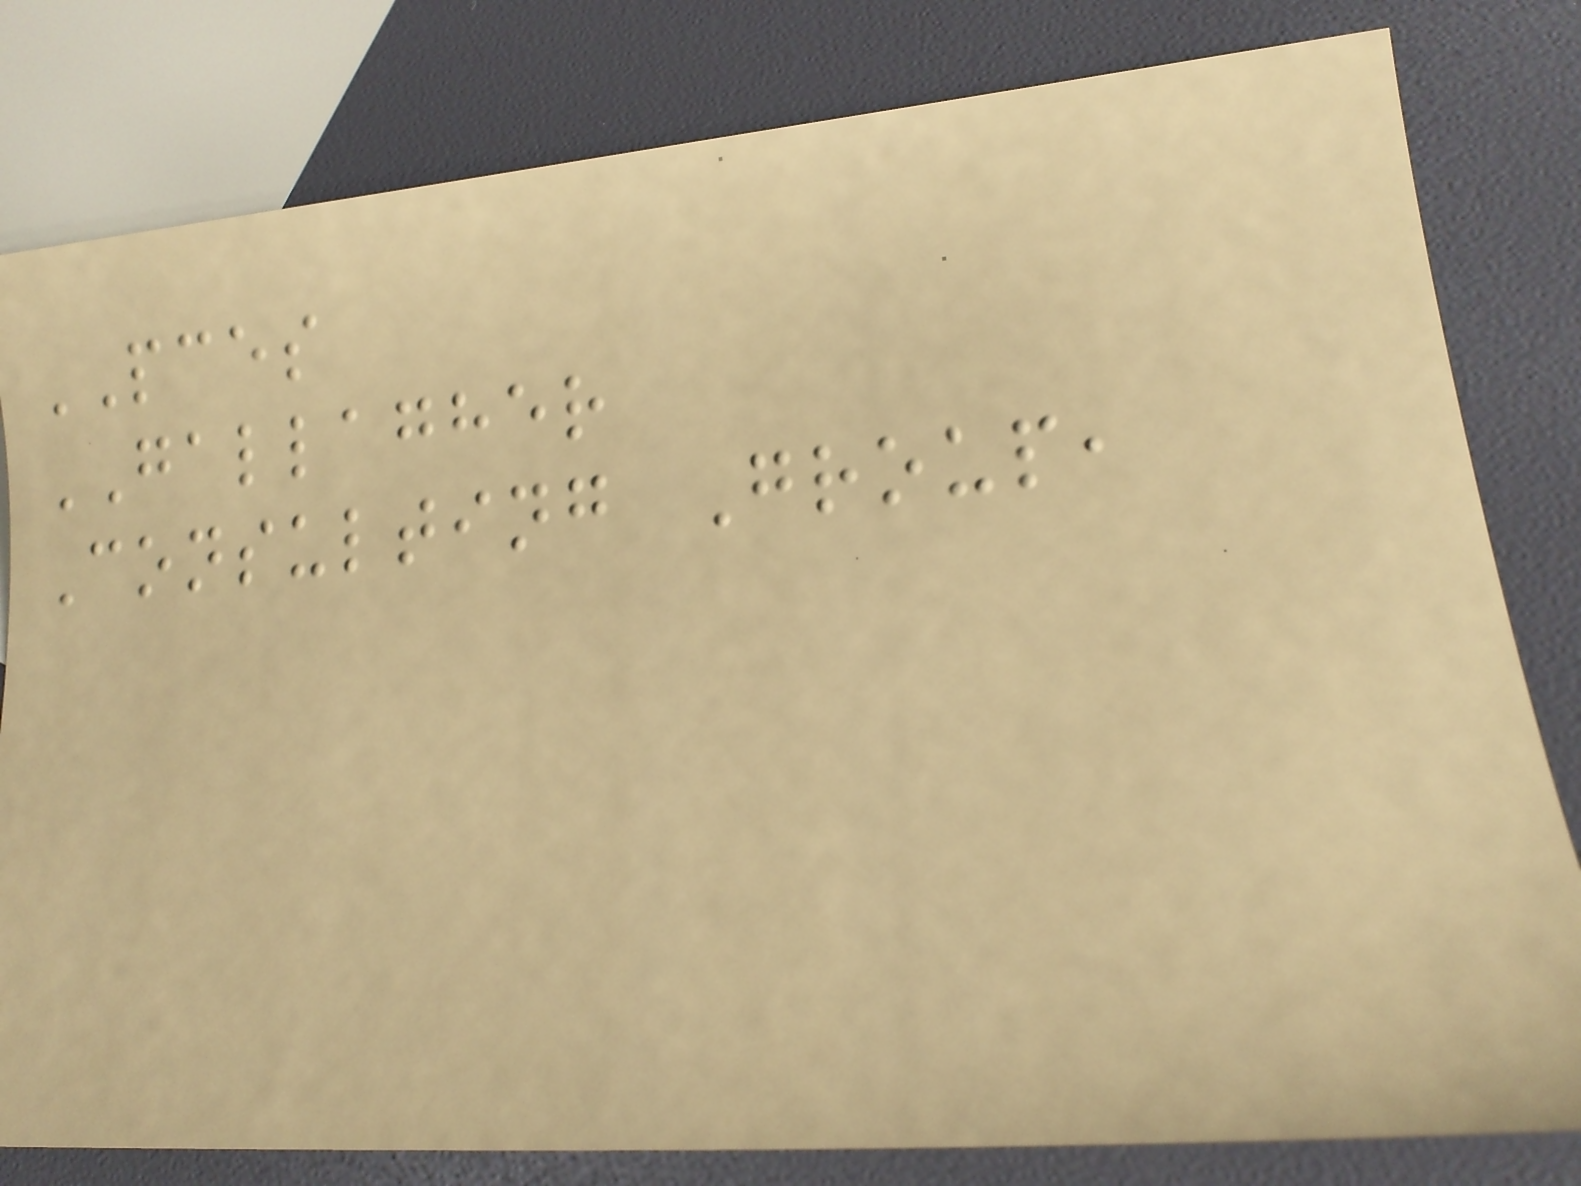PCES
GALLAGHER
Consulting Group,
